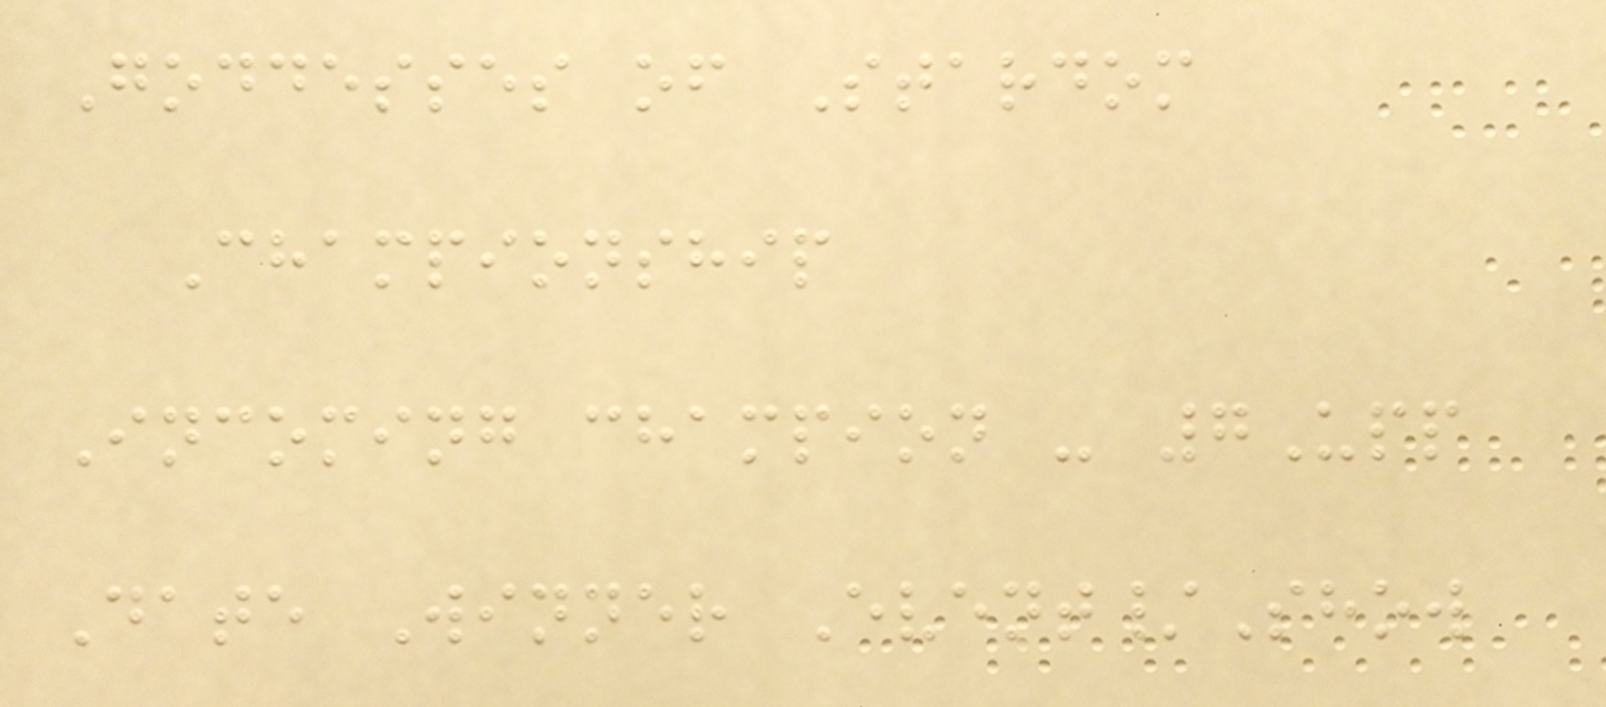Goddesses of Stardom
Championship
Incoming champion - 7Upp
Date Winner Event/Show
